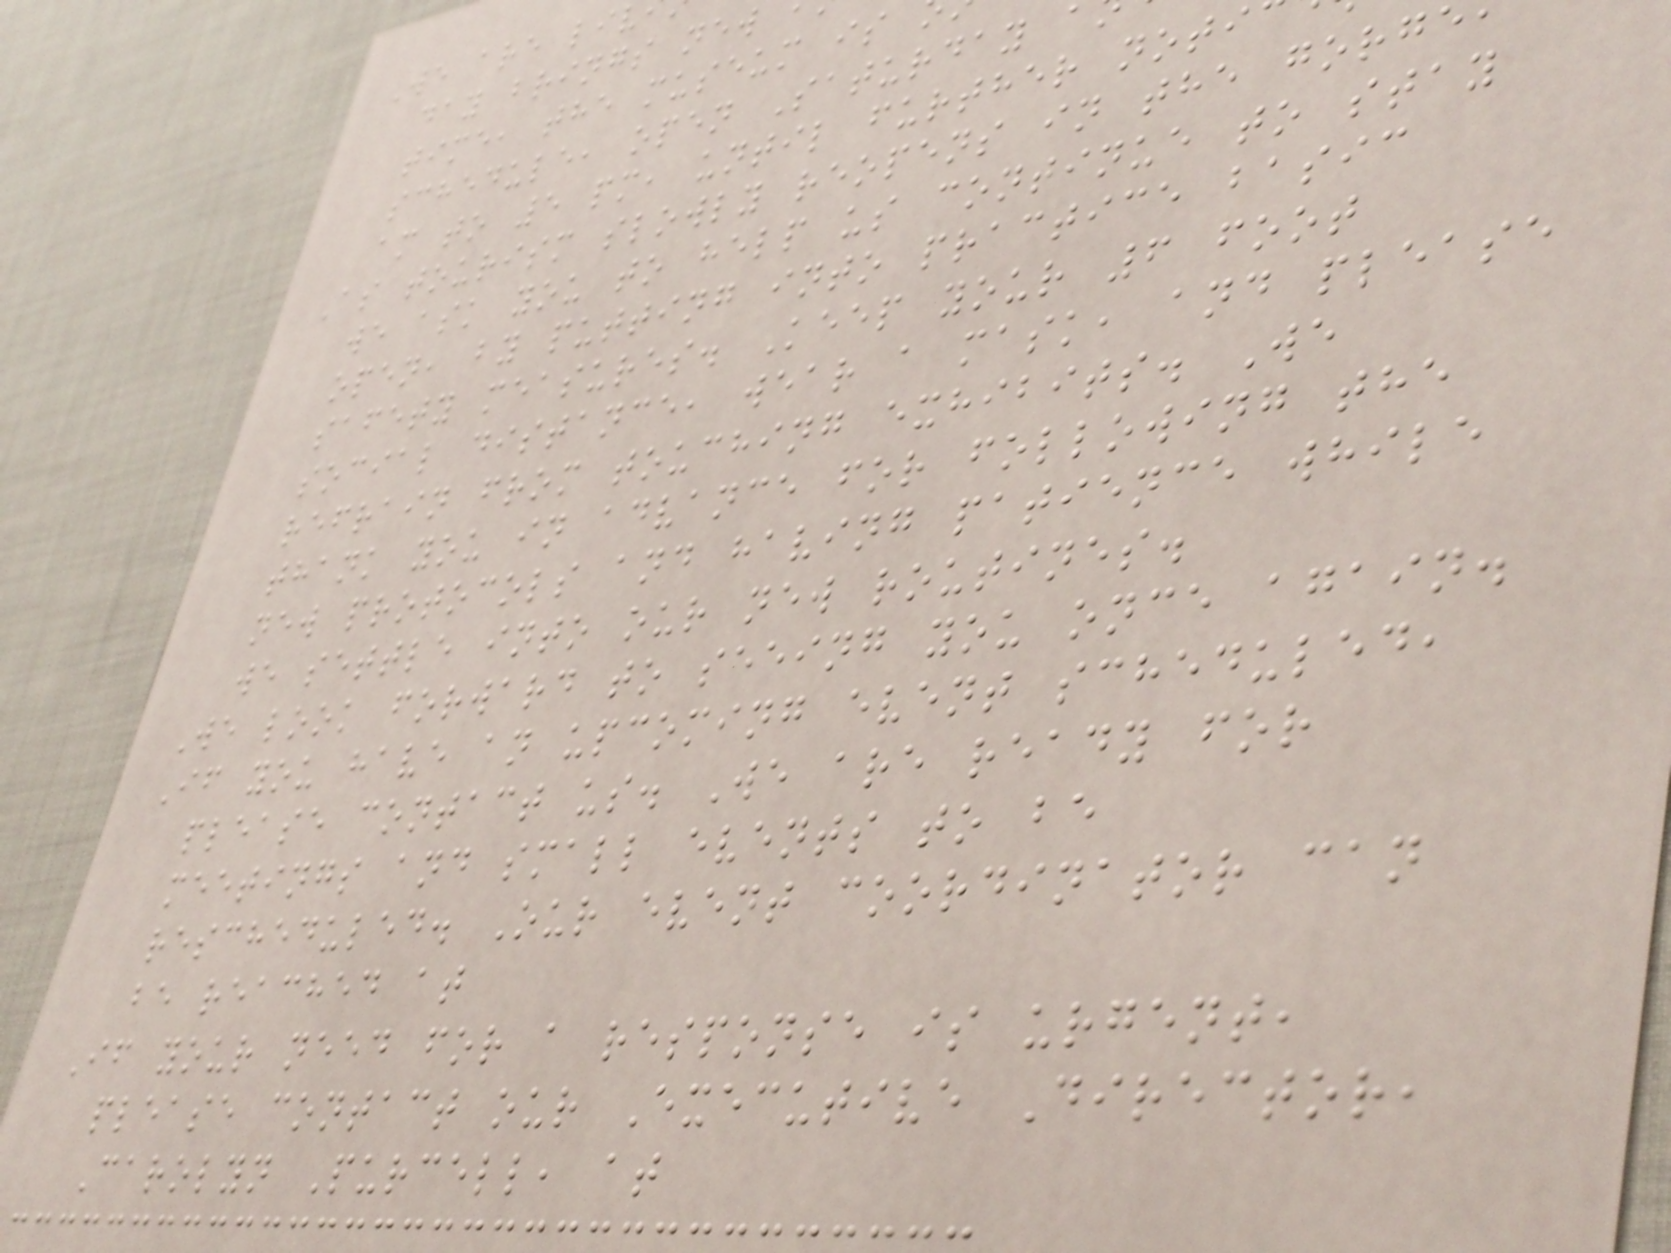We are liv
day brings new
time, the museum is
schedule, open Saturday
am to 5 pm, until further noti
As tourism slowly reopens in the gorge
we ask you to help us continue to stay
open, by putting into practice basic
safety measures. Keep your 6 foot
social distance, wear a mask, and please
refrain from touching exhibits. We
thank you in advance for following the
new protocols and having patience while
we settle into our new routines.
We look forward to seeing you once again.
If you have an upcoming event scheduled,
please contact us. We are ready for
meetings and small events to be
rescheduled. Our event coordinator can
be reached at
If your need for a response is urgent,
please contact our Executive Director,
Carolyn Purcell, at
